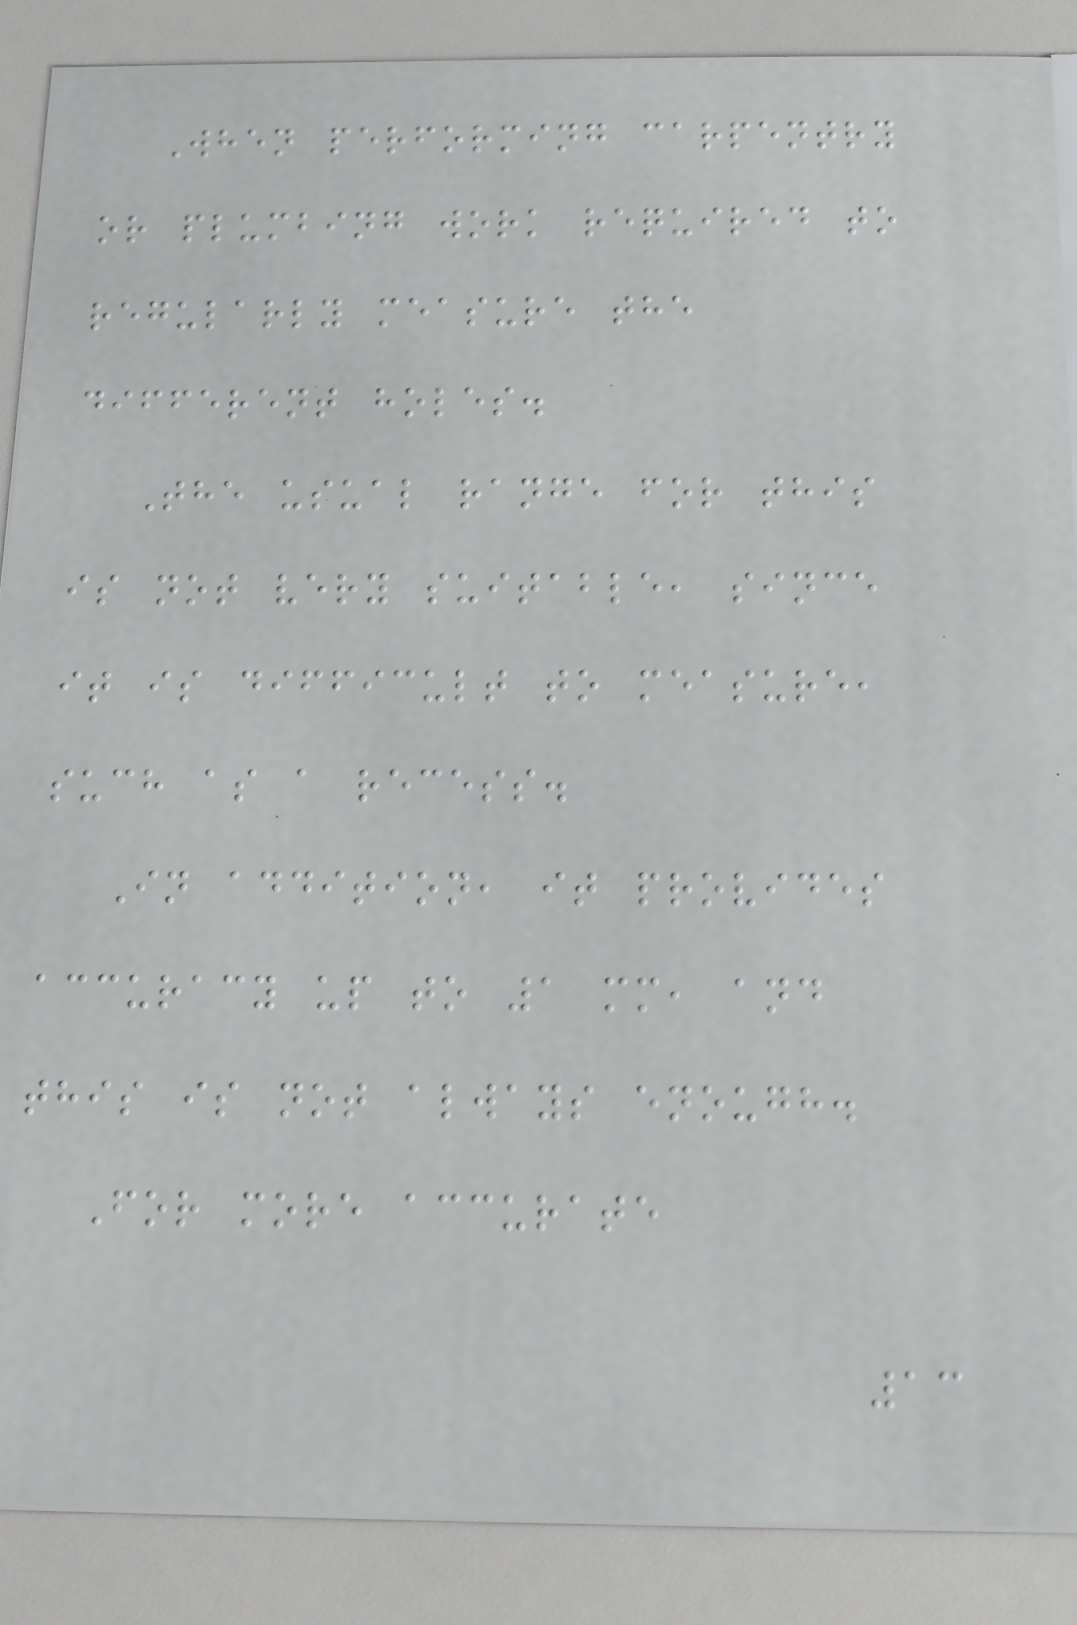When performing carpentry
or plumbing work required to
regularly measure the
different holes.
The usual range for this
is not very suitable, since
it is difficult to measure,
such as a recess.
In addition, it provides
accuracy up to 1 mm, and
this is not always enough.
For more accurate
13
